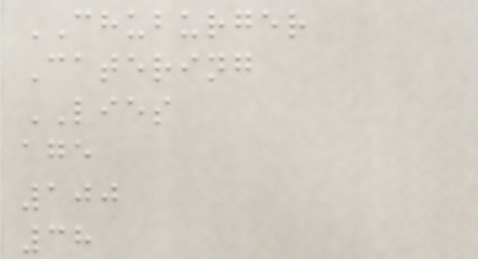CHUBURGER
Catering
LIES
age
100
38
